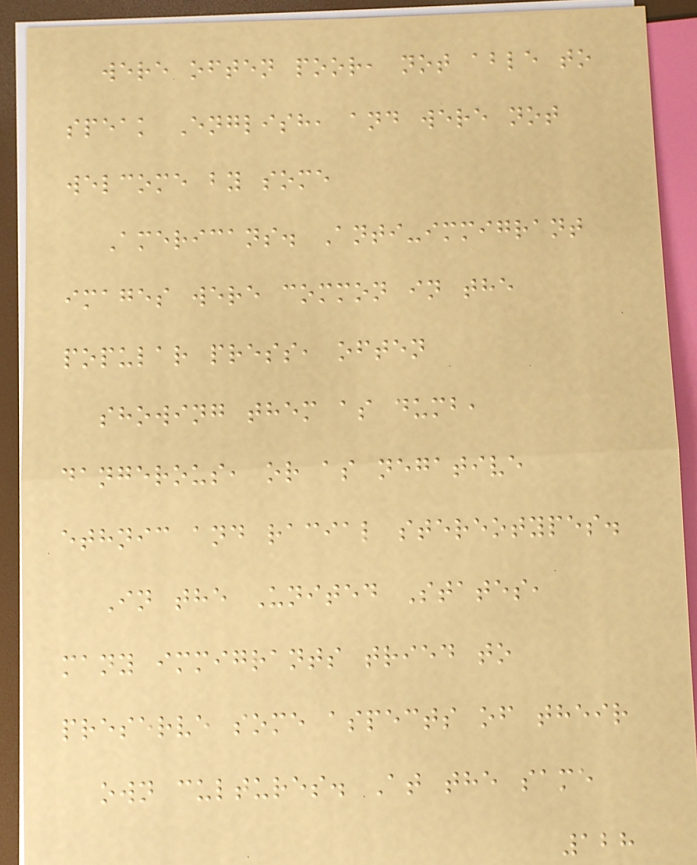were often poor, not able to
speak English, and were not
welcome by some
Americans. Anti-immigrant
images were common in the
popular press, often
showing them as dumb,
dangerous, or as negative
ethnic and racial stereotypes.
In the United States,
many immigrants tried to
preserve some aspects of their
own cultures. At the same
128
